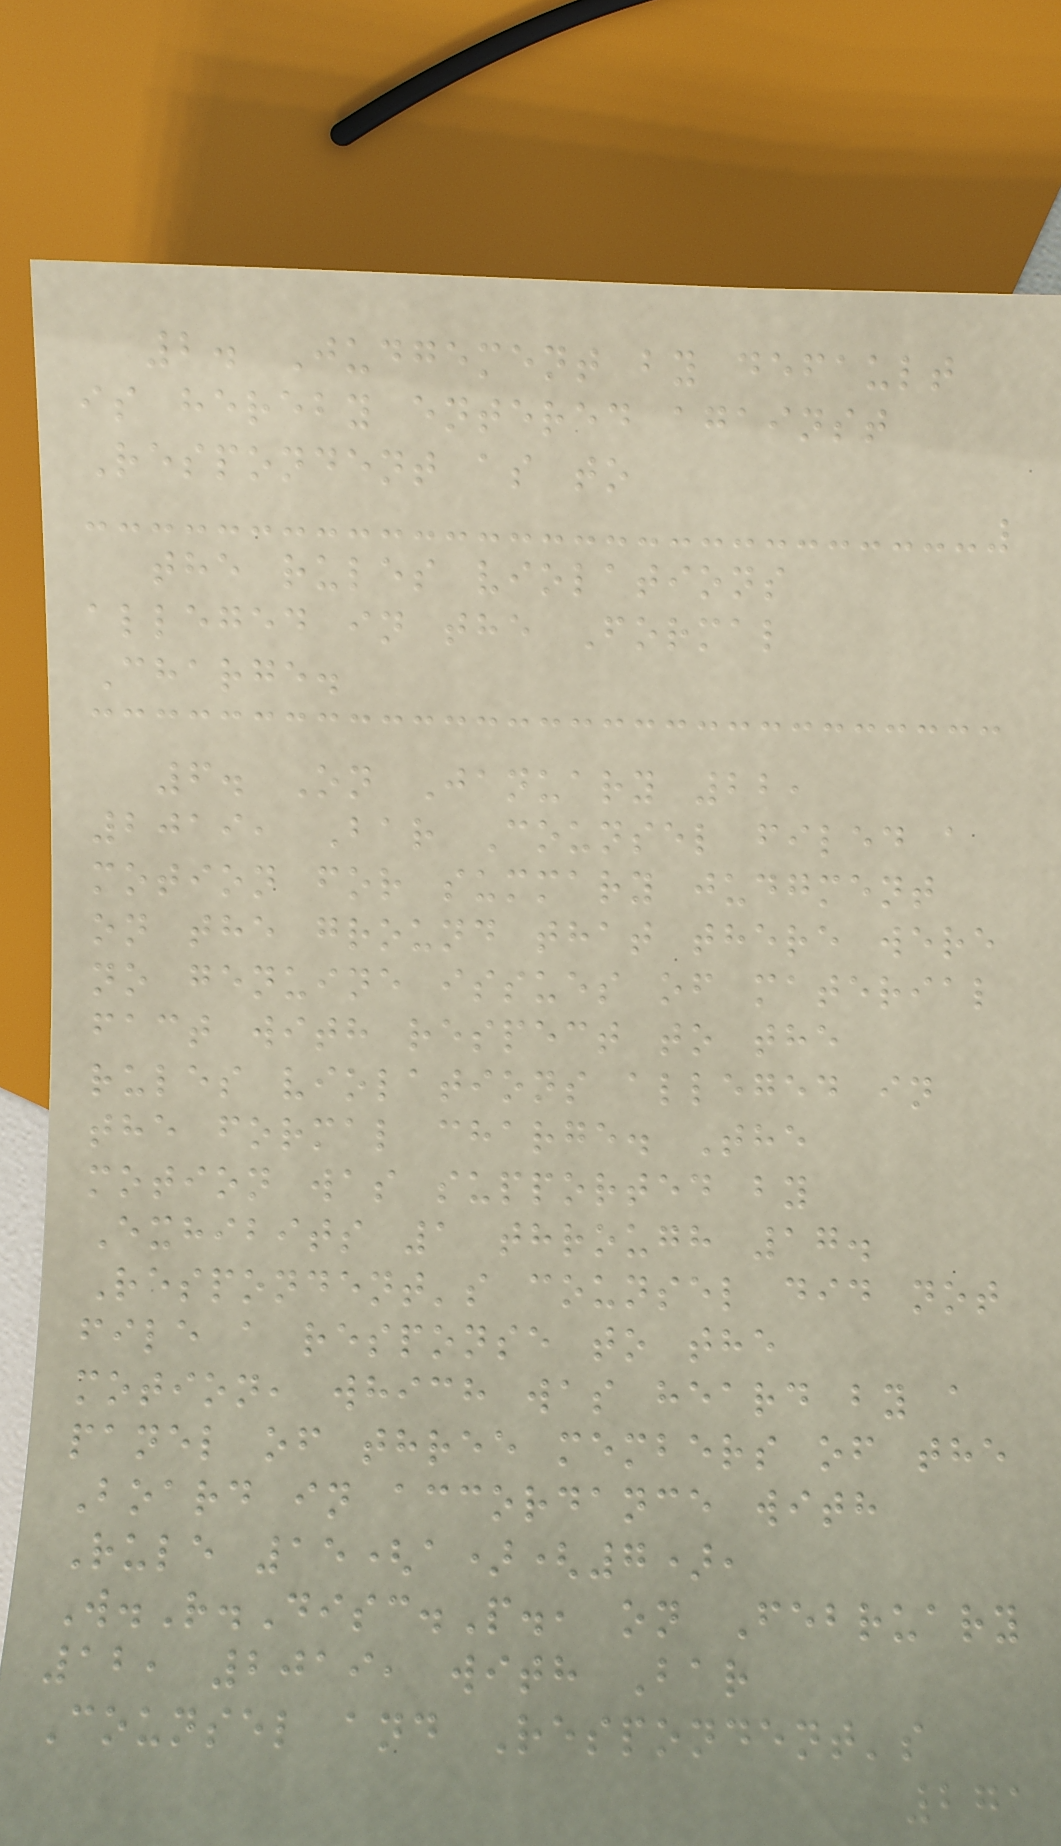2. Judgement by default
is hereby entered against
Respondent as to
the rules violations
alleged in the Formal
Charge.
6. On January 22,
2019, Bar Counsel filed a
motion for summary judgment
on the ground that there were
no genuine issues of material
fact with respect to the
rules violations alleged in
the formal charge. The
motion was supported by
Exhibits 1 through 17.
Respondent's counsel did not
file a response to the
motion, which was heard by a
panel of three members of the
Board in accordance with
Rule 15(a)(7),
W.R.Disc.P., on February
12, 2019, with Bar
Counsel and Respondent's
271
